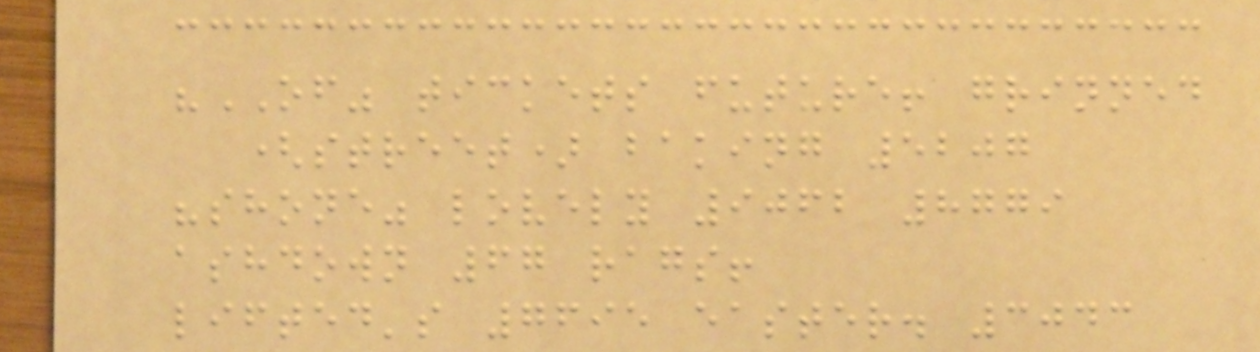"OF" tickets future! grinned
(street) baking 5207
"shone" lovely 9062 8779
ashdown 67 rags!
lifted's 7695 easter. 3043
